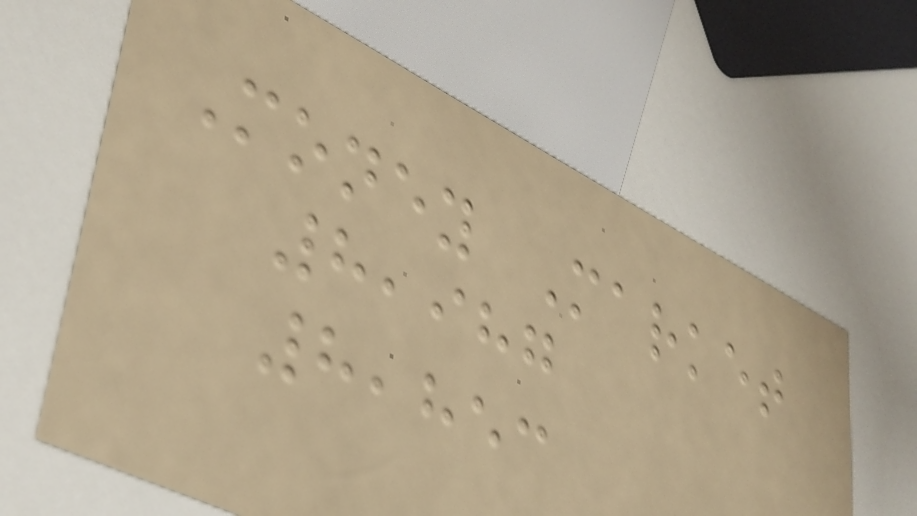Money Market
8,987
8,853
